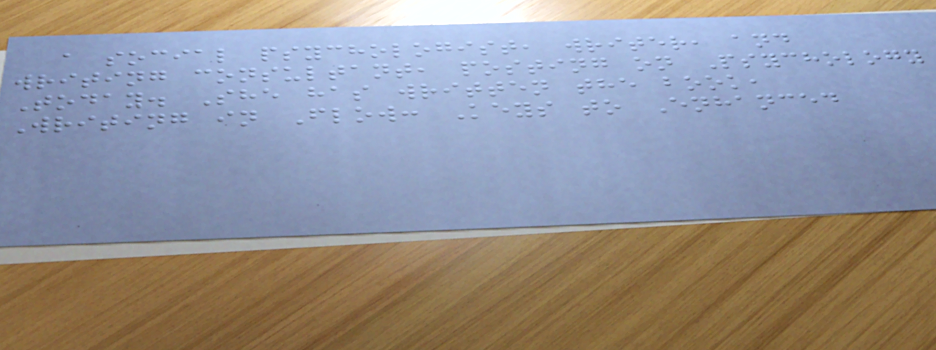a social psychologist, writer, and
writing consultant, posting on Psychology
Today. She has written the book,
Writing in Flow: Keys to Enhanced
